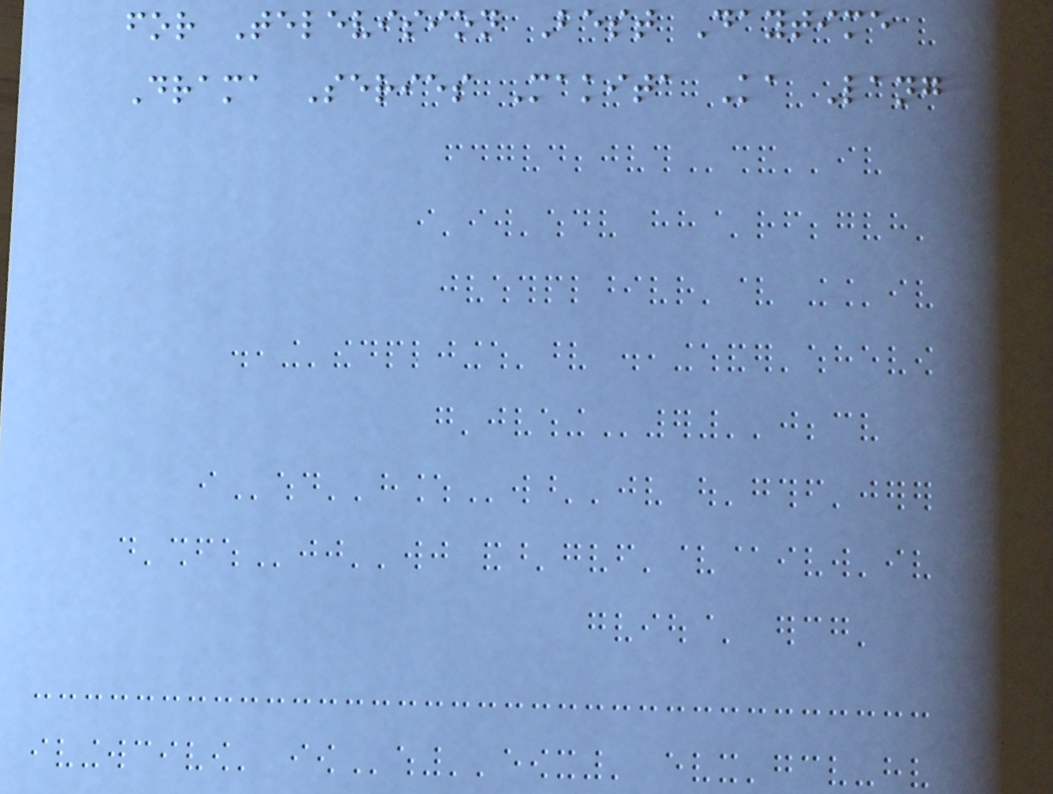for Television Best Daytime
Drama Series Makita Ka Lang
